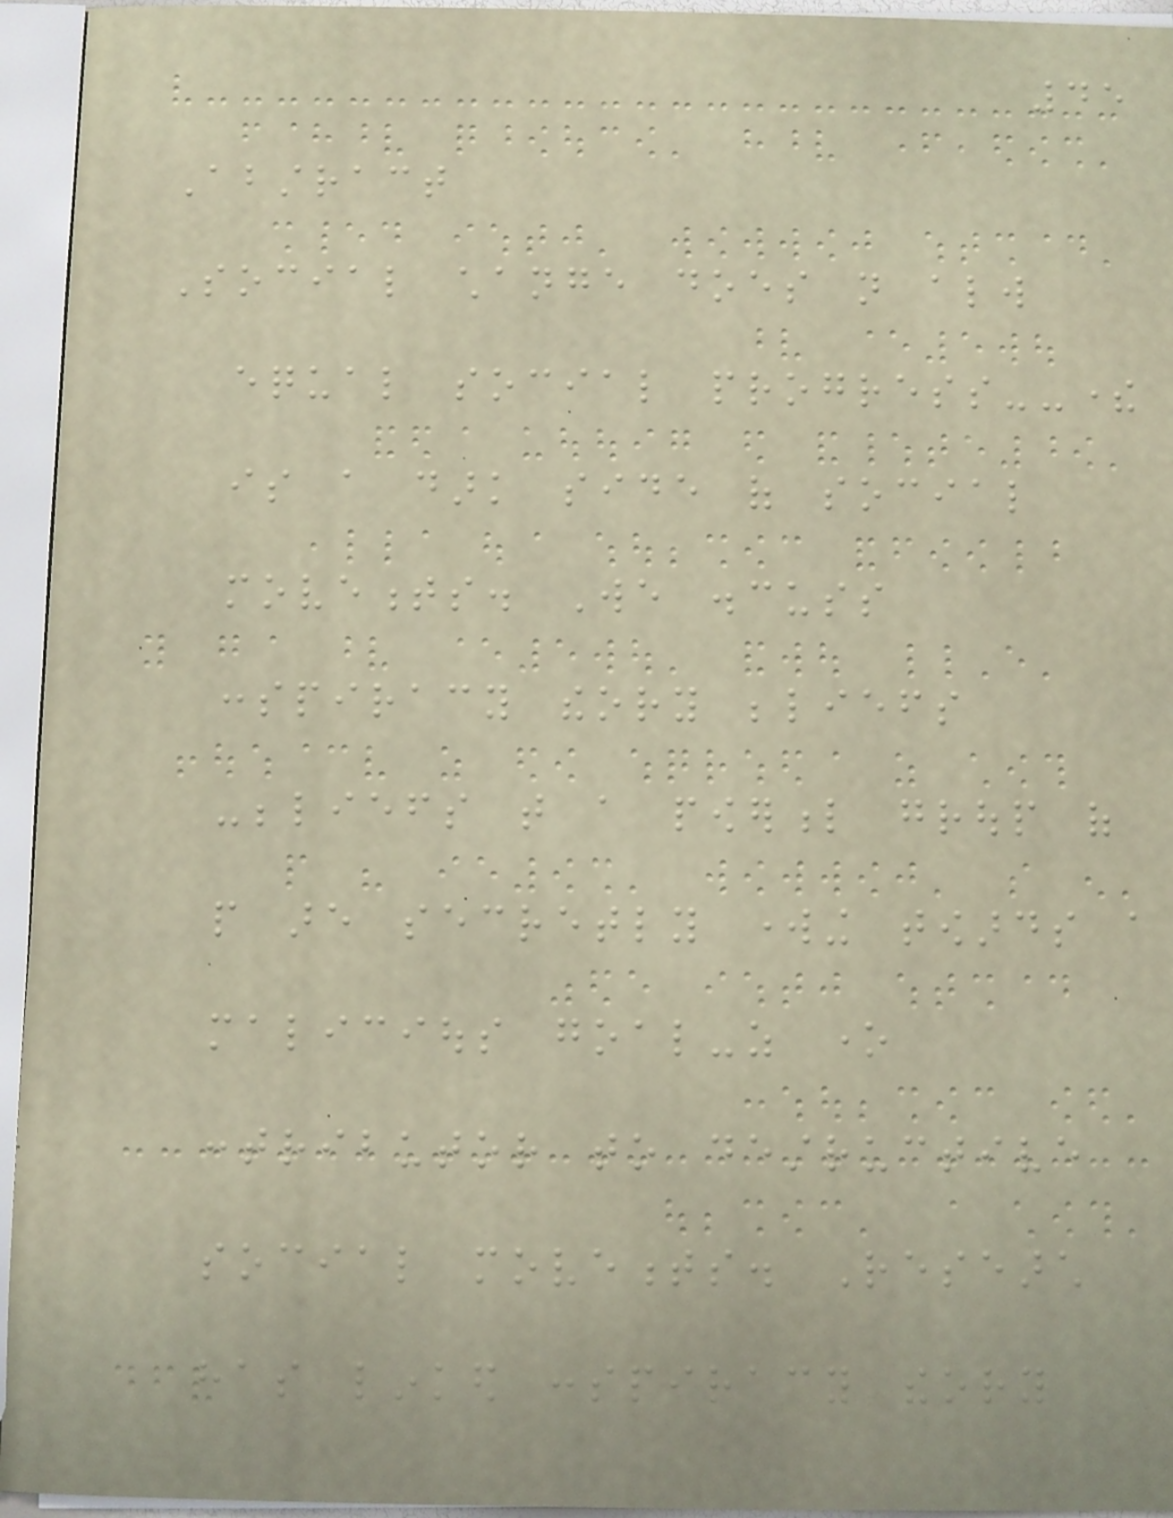45
Abstract
Social change does not always
equal social progress--there
is a dark side of social
movements. We discuss
conspiracy theory beliefs
-beliefs that a powerful group of
people are secretly working towards a
malicious goal-as one
contributor to destructive
social movements. Research
has linked conspiracy theory
